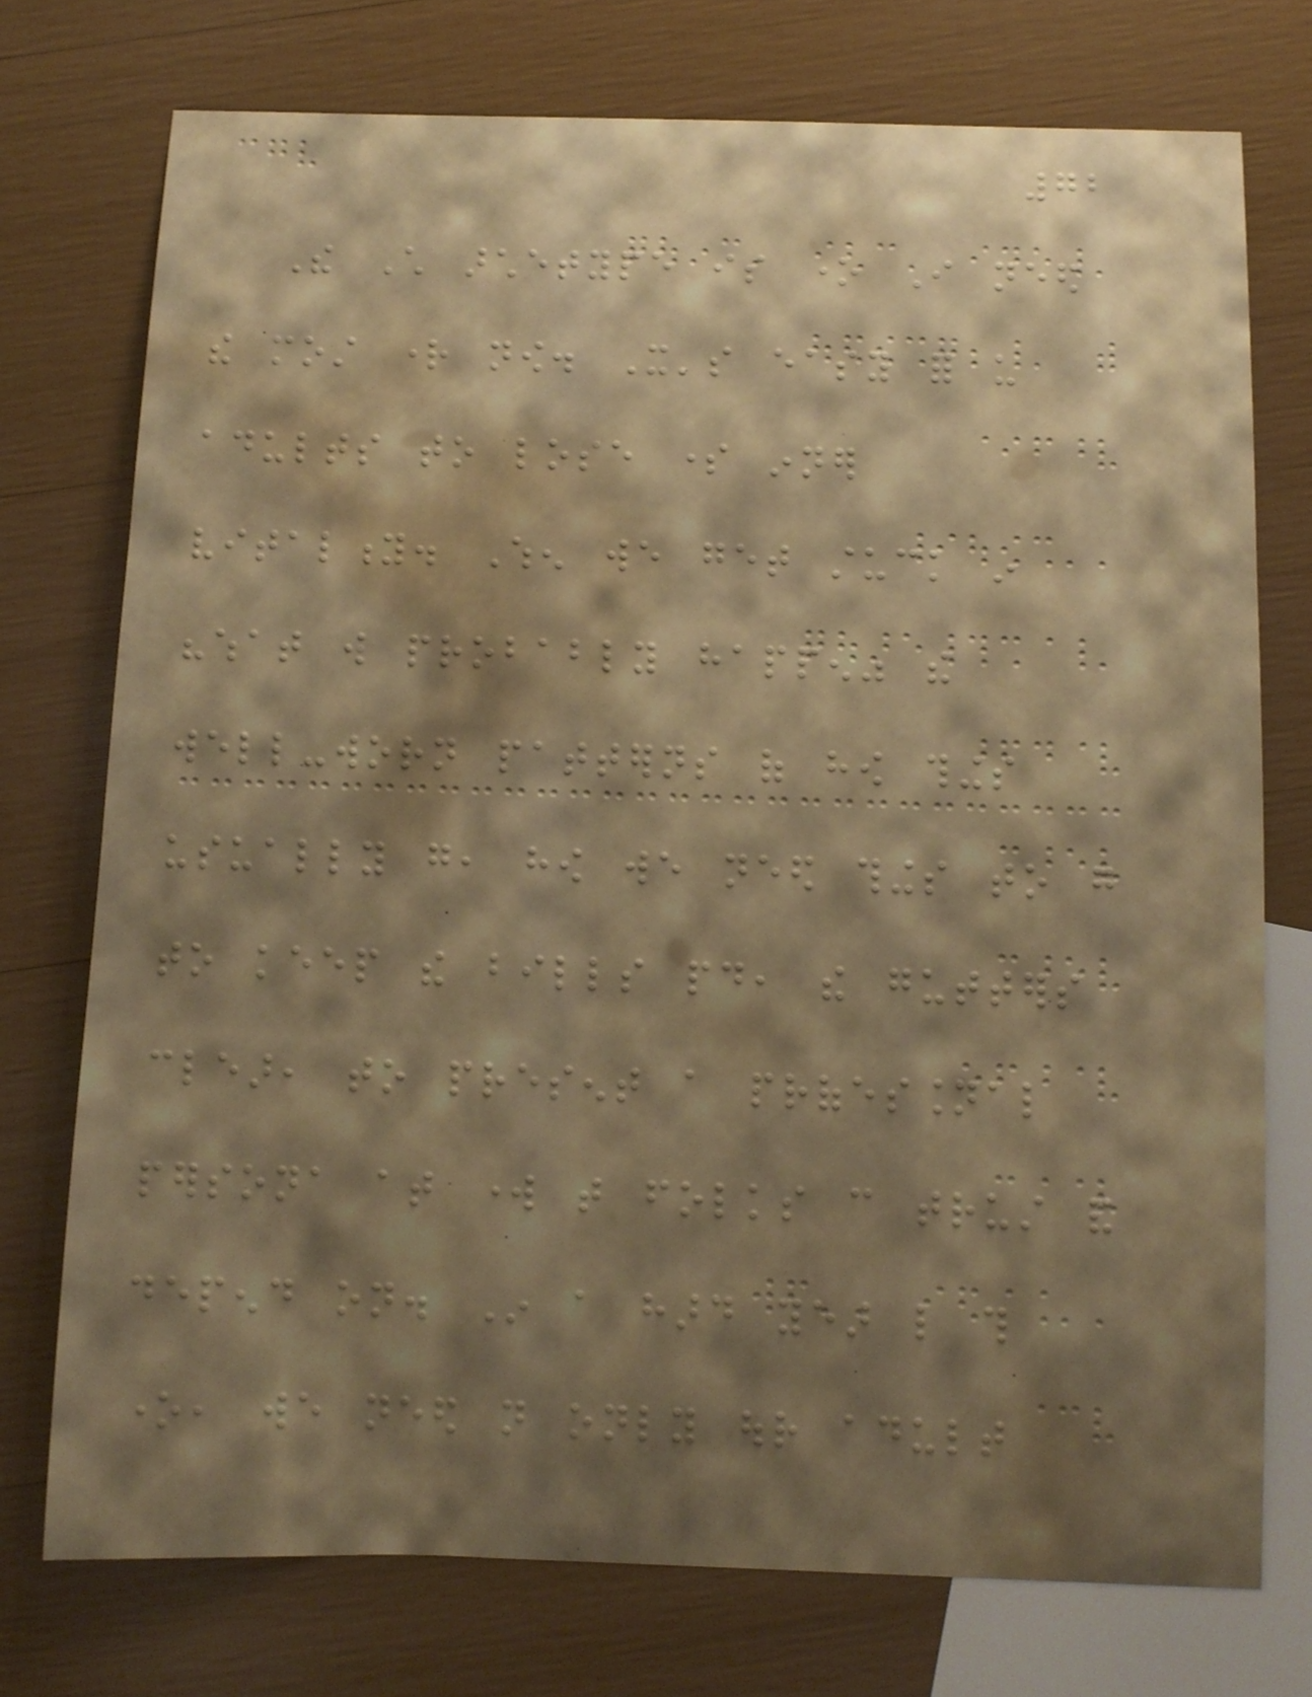72
The Child archetype is one I need
the most right now. It's easy for us
adults to lose some inner
vitality. When we get stuck in
"what will probably happen" the
well-worn patterns of how things
usually go, how we need things to go
to keep the bills paid, the gutters
clear, to present a professional
persona at work that folks can trust and
depend on. In a hard year like this
one, we need not only our adult
